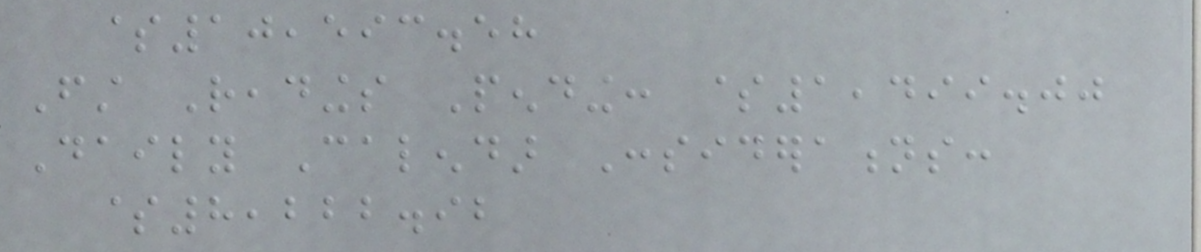$10,593.58
First Readings Pending: $1,499.00
Daily Calendar Considerations:
$8,222.92
